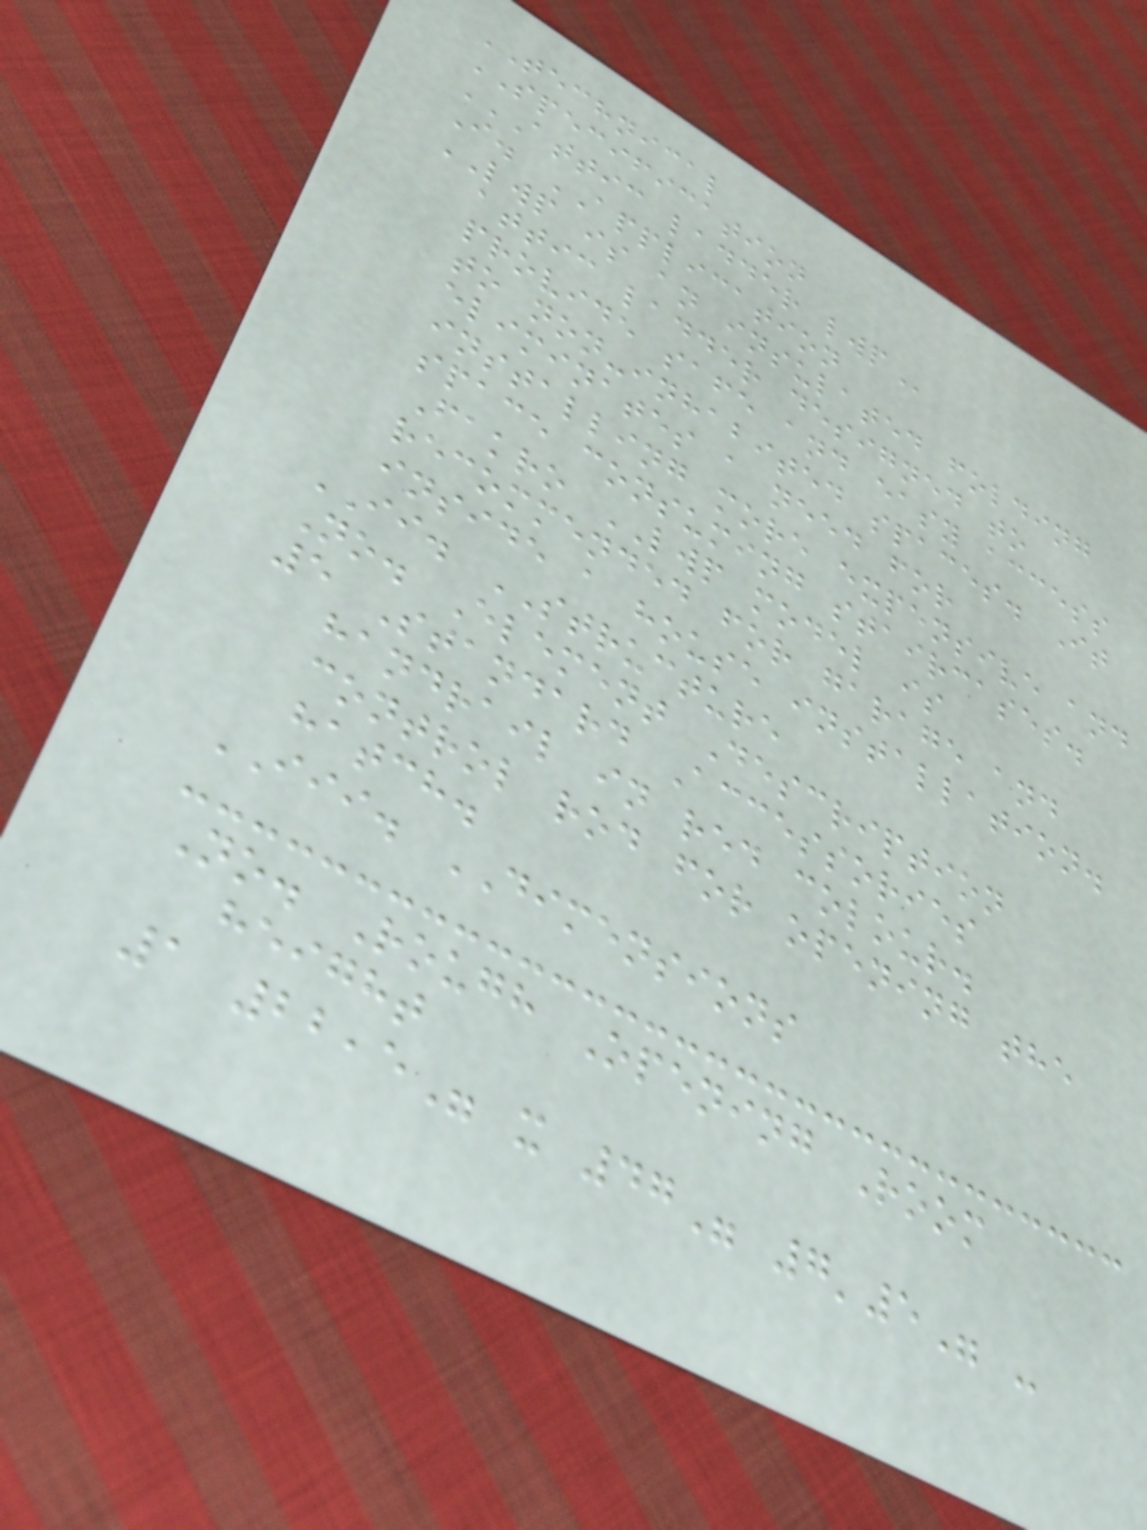TECHNICAL
SPECIFICATION
ATTIC LADDER LWP
I. APPLICATION
LWP is an insulated folding
attic ladder designed to
provide safe and easy access
to non-inhabited spaces. It
eliminates a need for
installing more expensive and
space consuming staircases.
Fakro LWP model is
recommended for garage and
inside a house installation.
II. STRUCTURE
No. Element Description
5 Standard Accessories
handrail in red colour.
control rod for opening the
hatch.
III. DIMENSIONS
No. Rough Opening Room
height
1 22,5" x 47" 7'5" -
